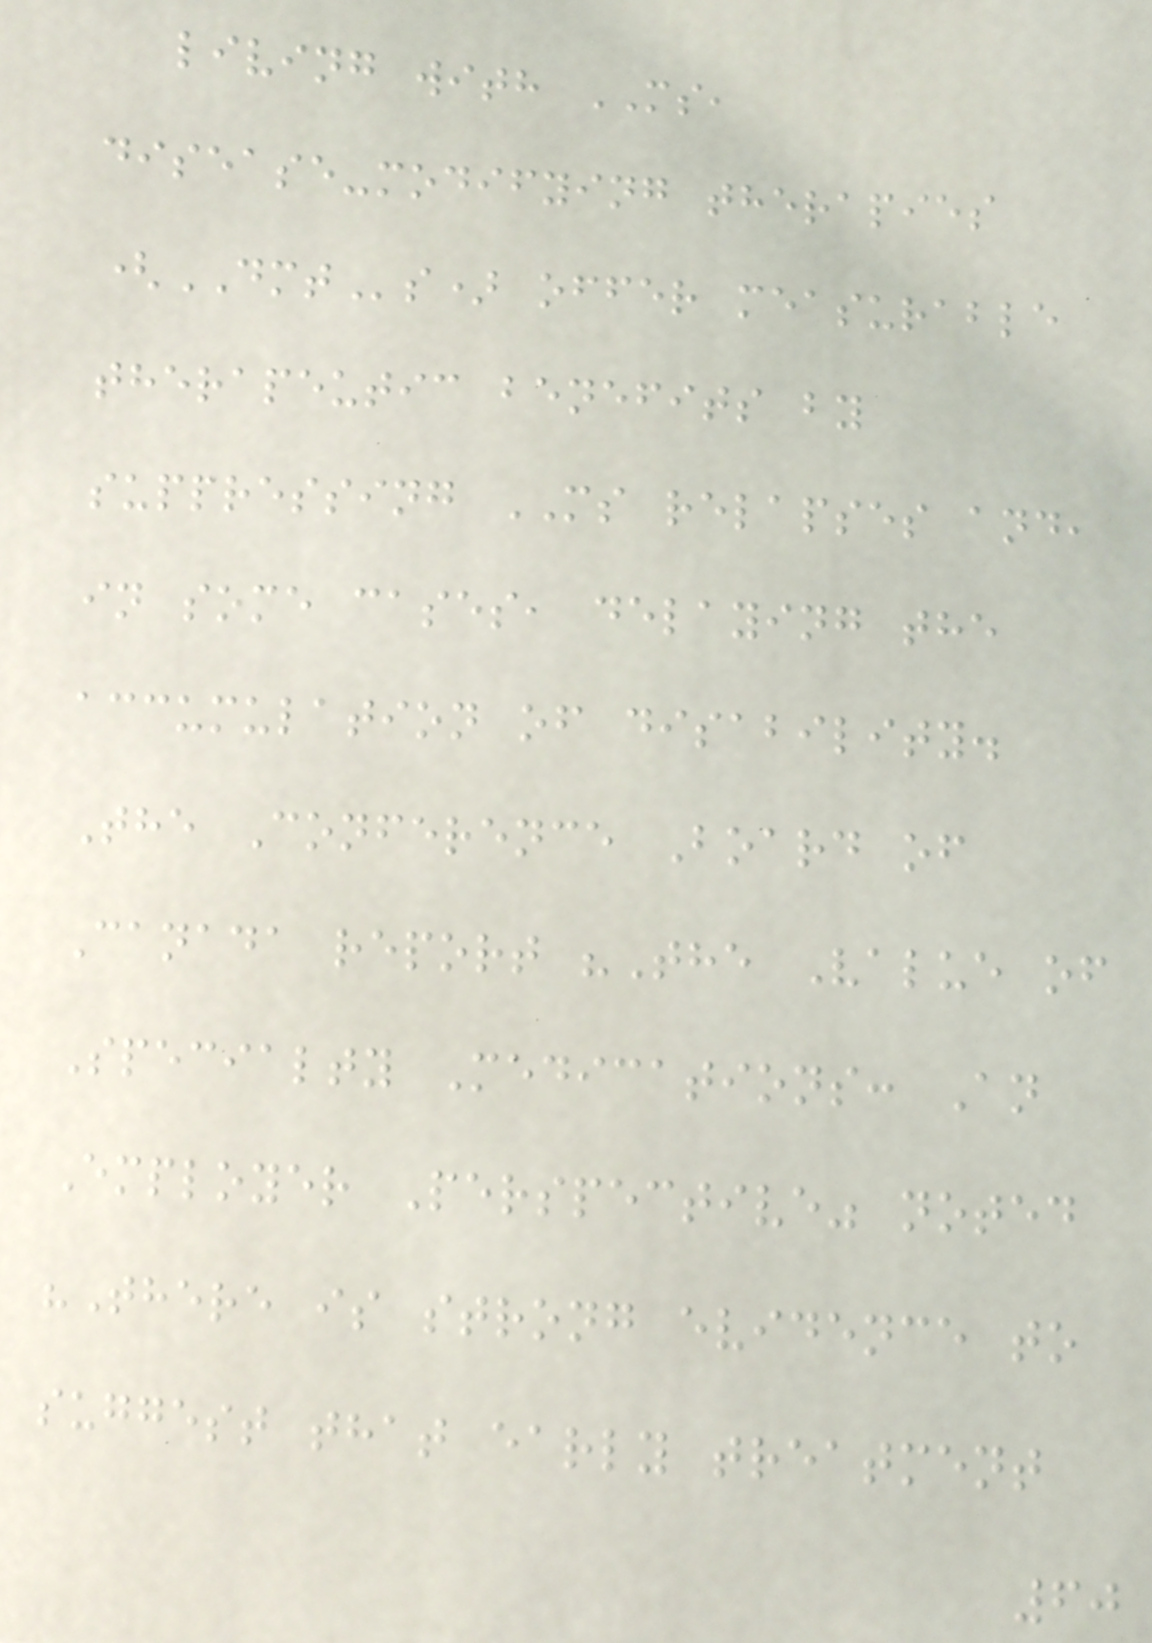living with MS,
disease-modifying therapies
(DMTs) offer measurable
therapeutic benefits by
suppressing MS relapses and,
in some cases, delaying the
accumulation of disability.
The Conference Board of
Canada report "The Value of
Specialty Medications: An
Employer Perspective" noted
"There is strong evidence to
suggest that early treatment
60
